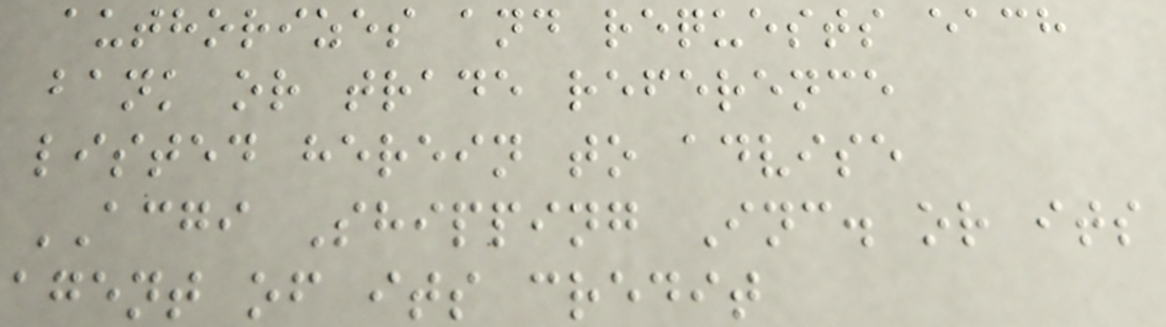authorizes and requests each
bank or trade reference
listed herein to advise
ACGI Shipping Inc. or its
agent of its credit
